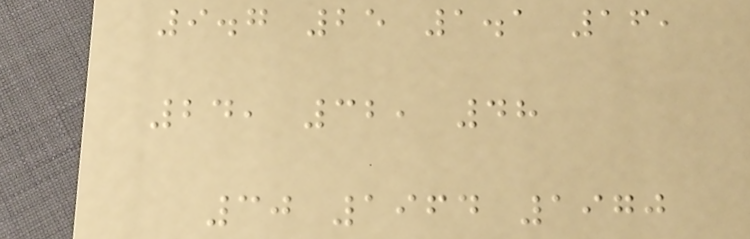9.7 25 1.1 16,
24, 32, 48
30 1964 1970
